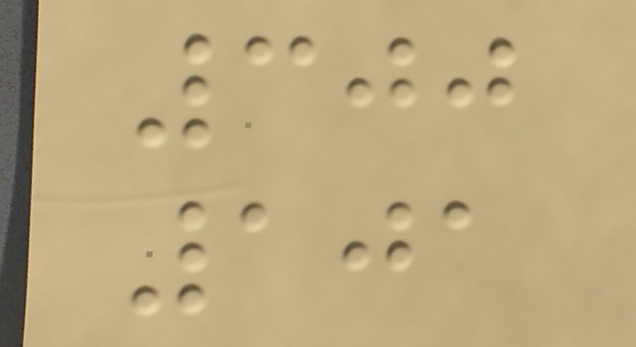300
101
